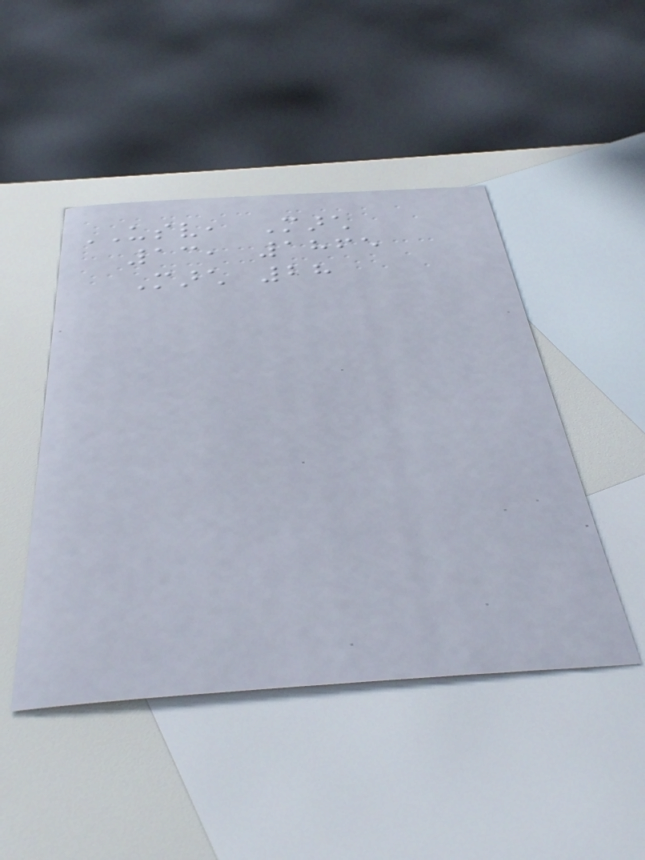USV, March
13, 1865
March 28
